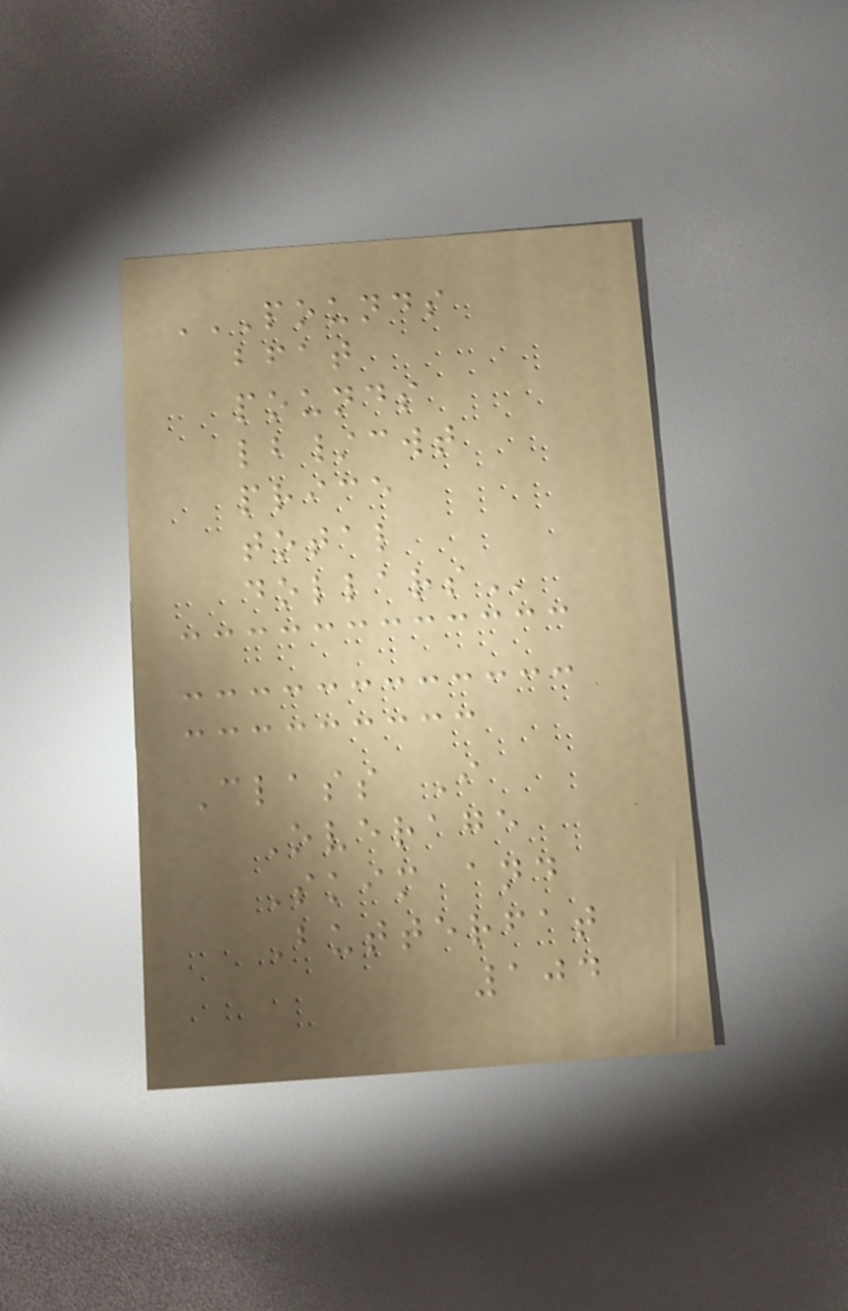POUNDS
BFAT
POUNDS
LB/CWT
PRICE
TOTAL
DOLLARS
Class I
Overage
Skim and
Butterfat
104
